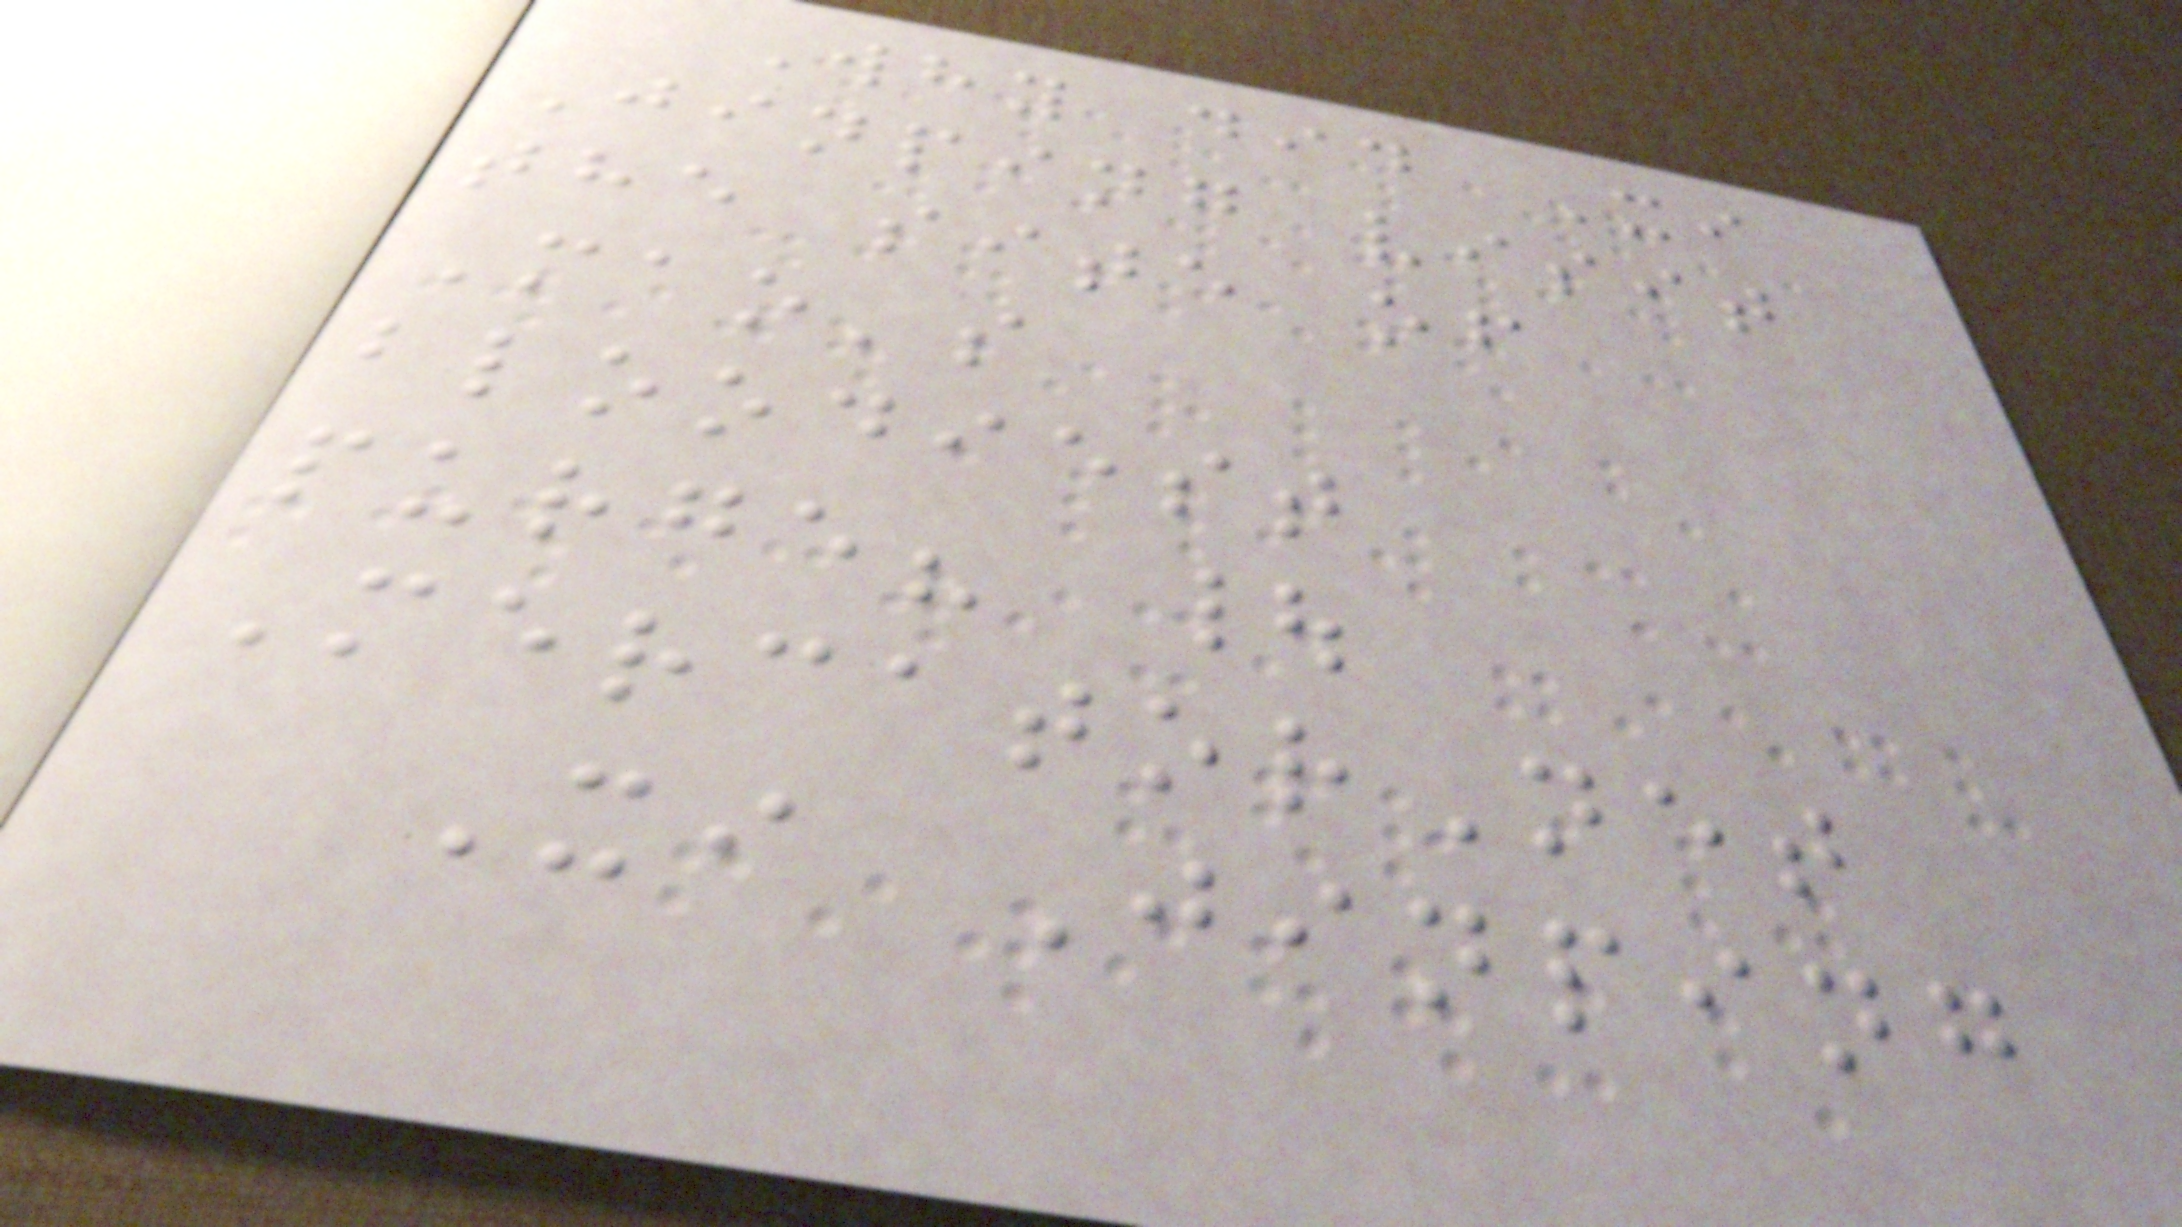Why did Xi
Jinping visit
the site of
Mao's
bloodiest
purge? |
MercatorNet
Xi Jinping
